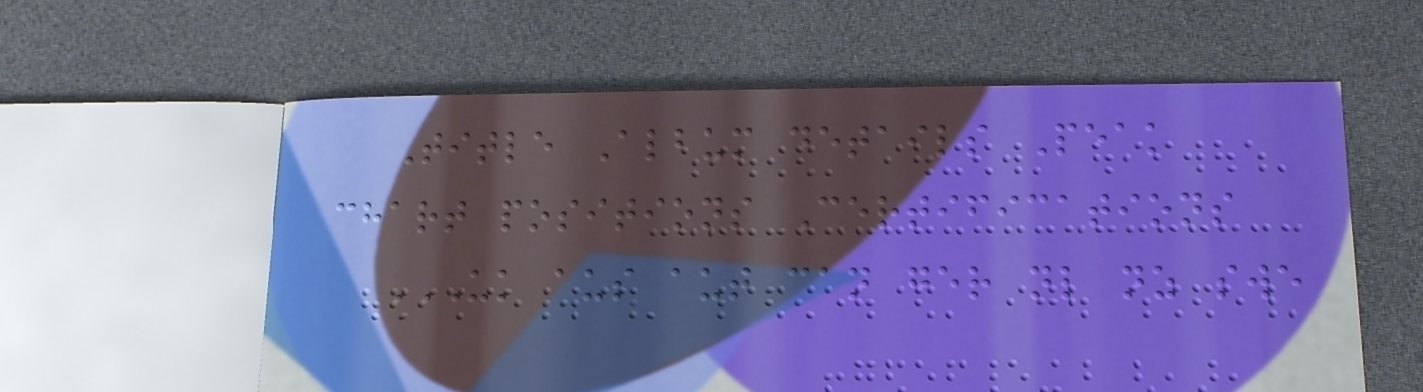Title Album details Peak
chart positions Certifications
UK AUS AUT CAN GER NL NZ SWE
